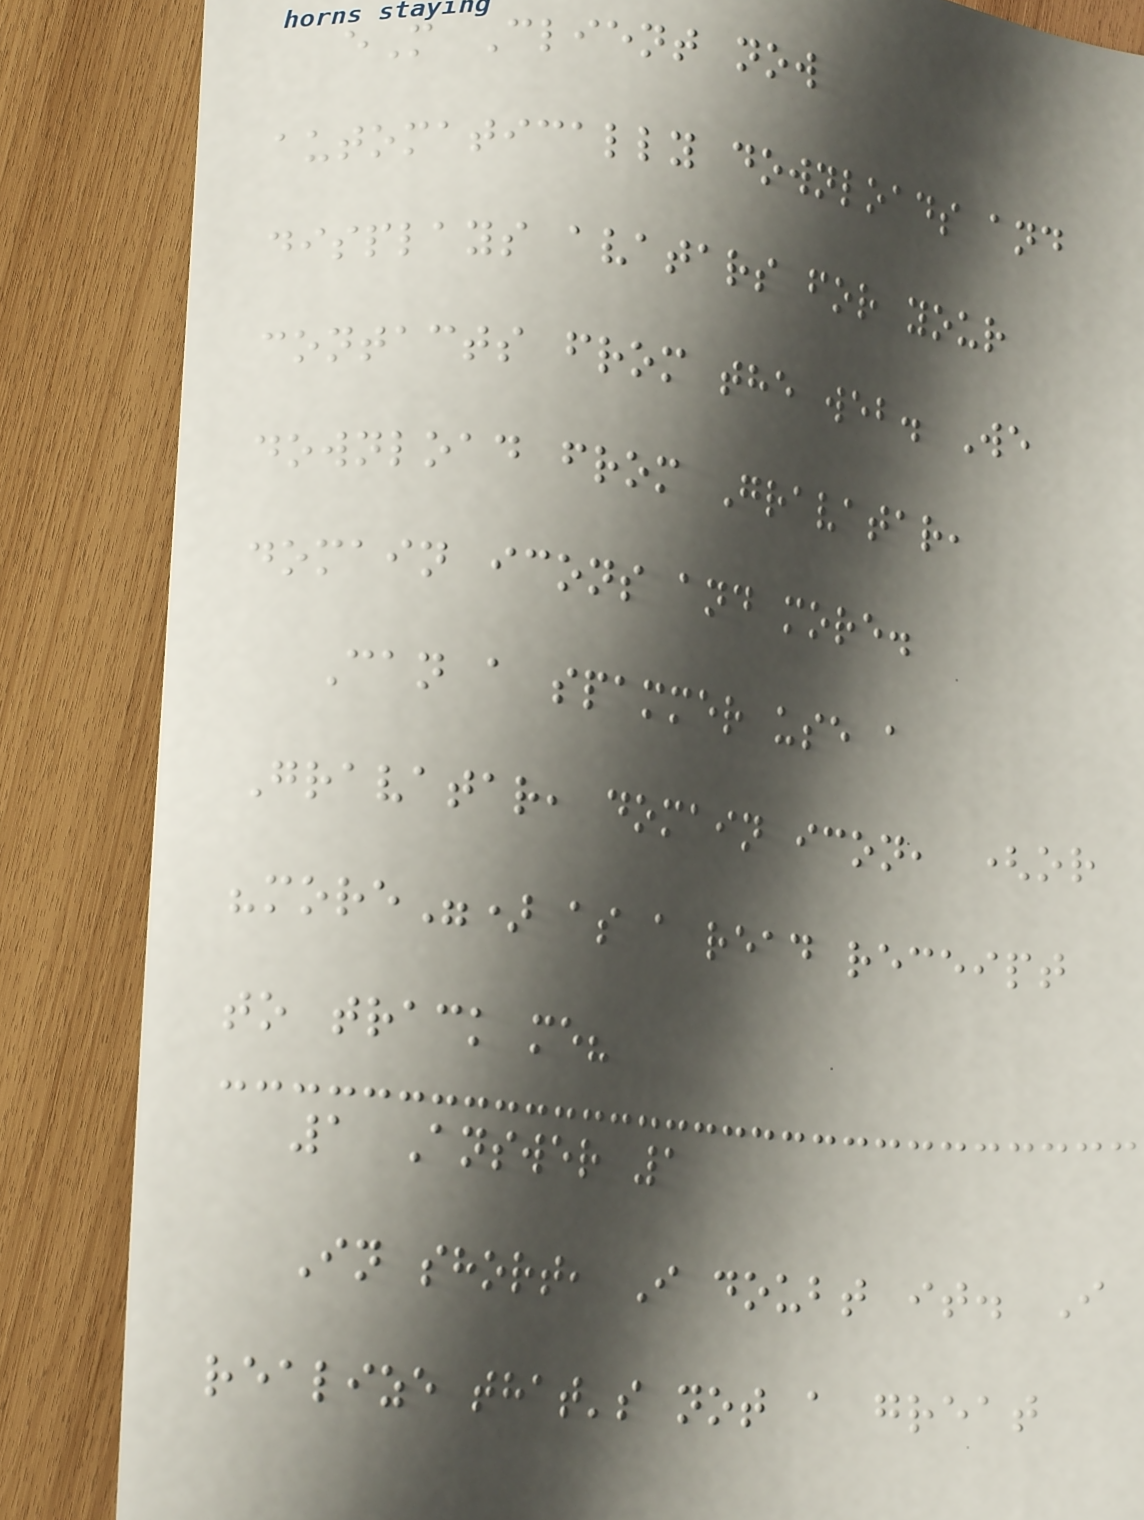eM Client now
automatically downloads and
displays avatars for your
contacts from the web. We
download from Gravatar,
domain icons and more.
Can a spammer use a
Gravatar, domain icon, (or
"more") as a read receipt
to track me?
1 Answer 1
In short, I doubt it. I
realize that's not a great
